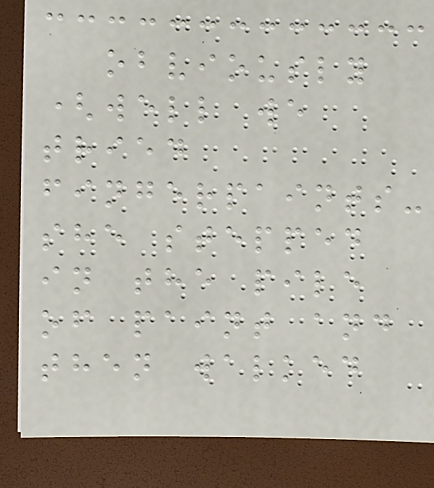obviously
(well we
tried
fingerpaints-
she stepped
in the pile
of paint and
then walked
